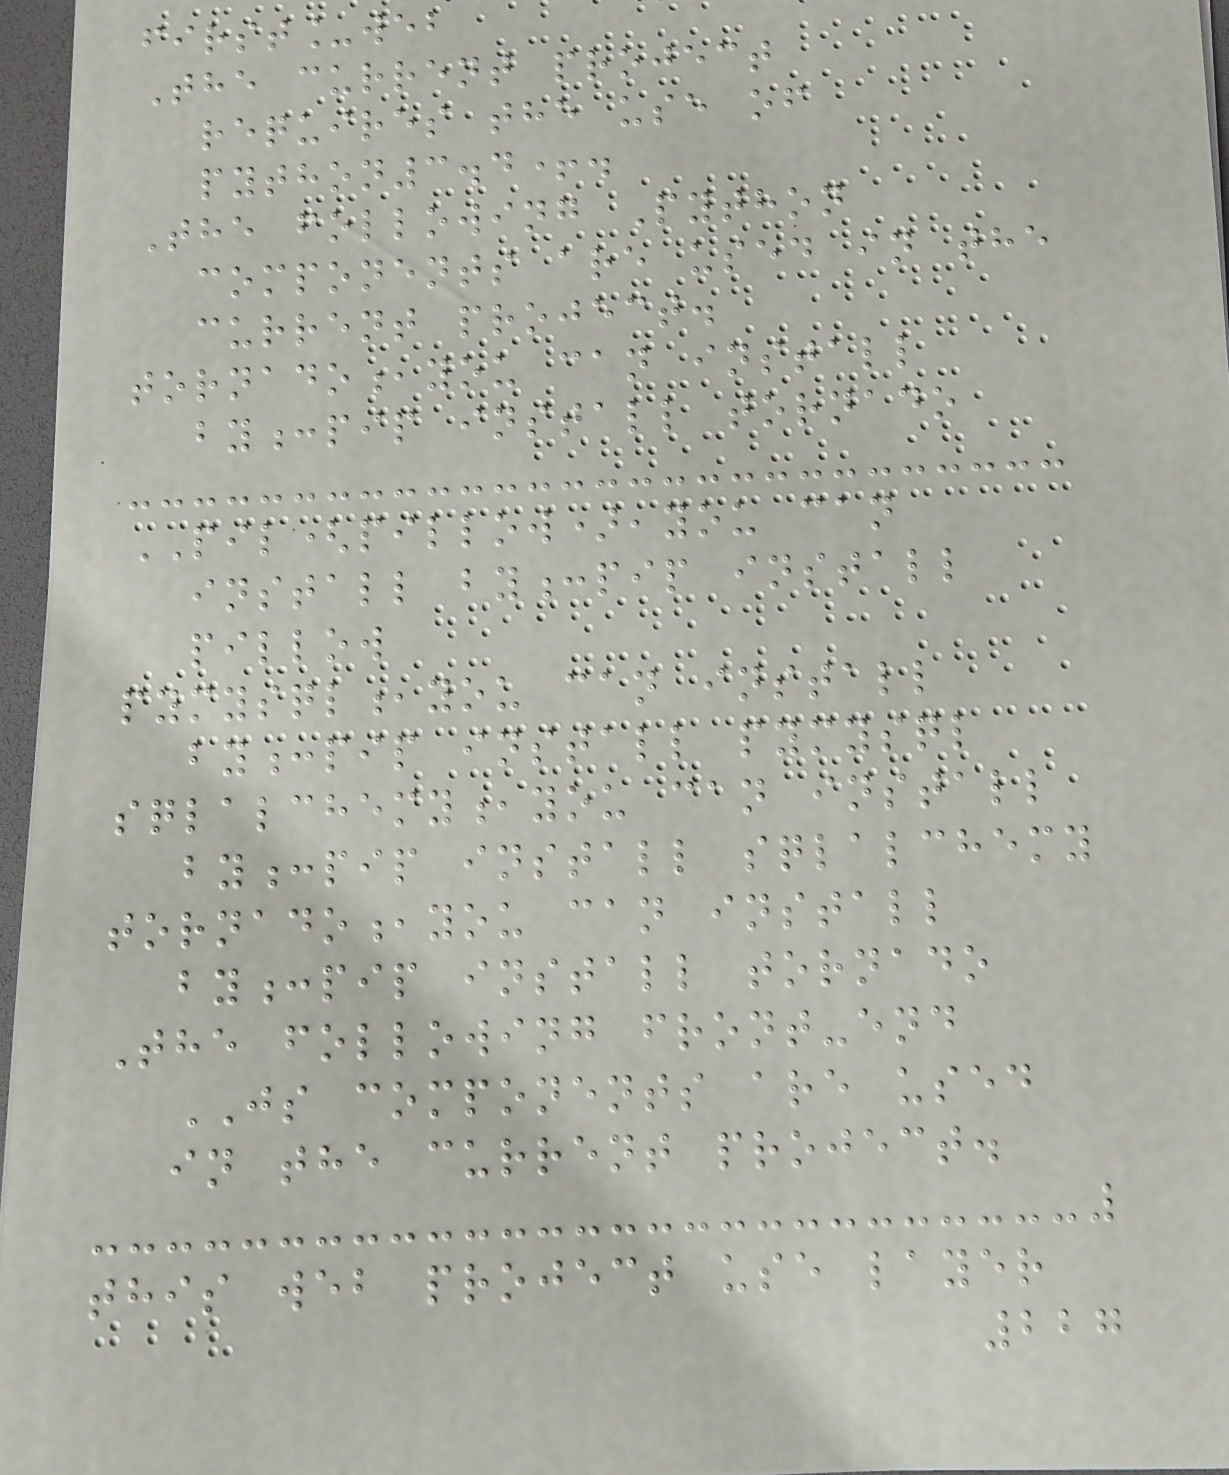first_web
The current project
requires the use of
python3.4+.
The following Python
components are used in the
current project.
tornado,you can install
by:pip install tornado
PIL(pillow),you can
install by:pip install
pillow
pymysql,you can install
by:pip install pymysql
sqlalchemy,you can install
by:pip install sqlalchemy
tornado,you can install
by:pip install tornado
The following front-end
JS components are used
in the current project.
this web project use layer
227
